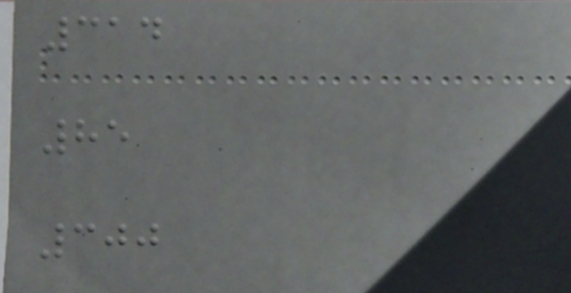314
85
300
